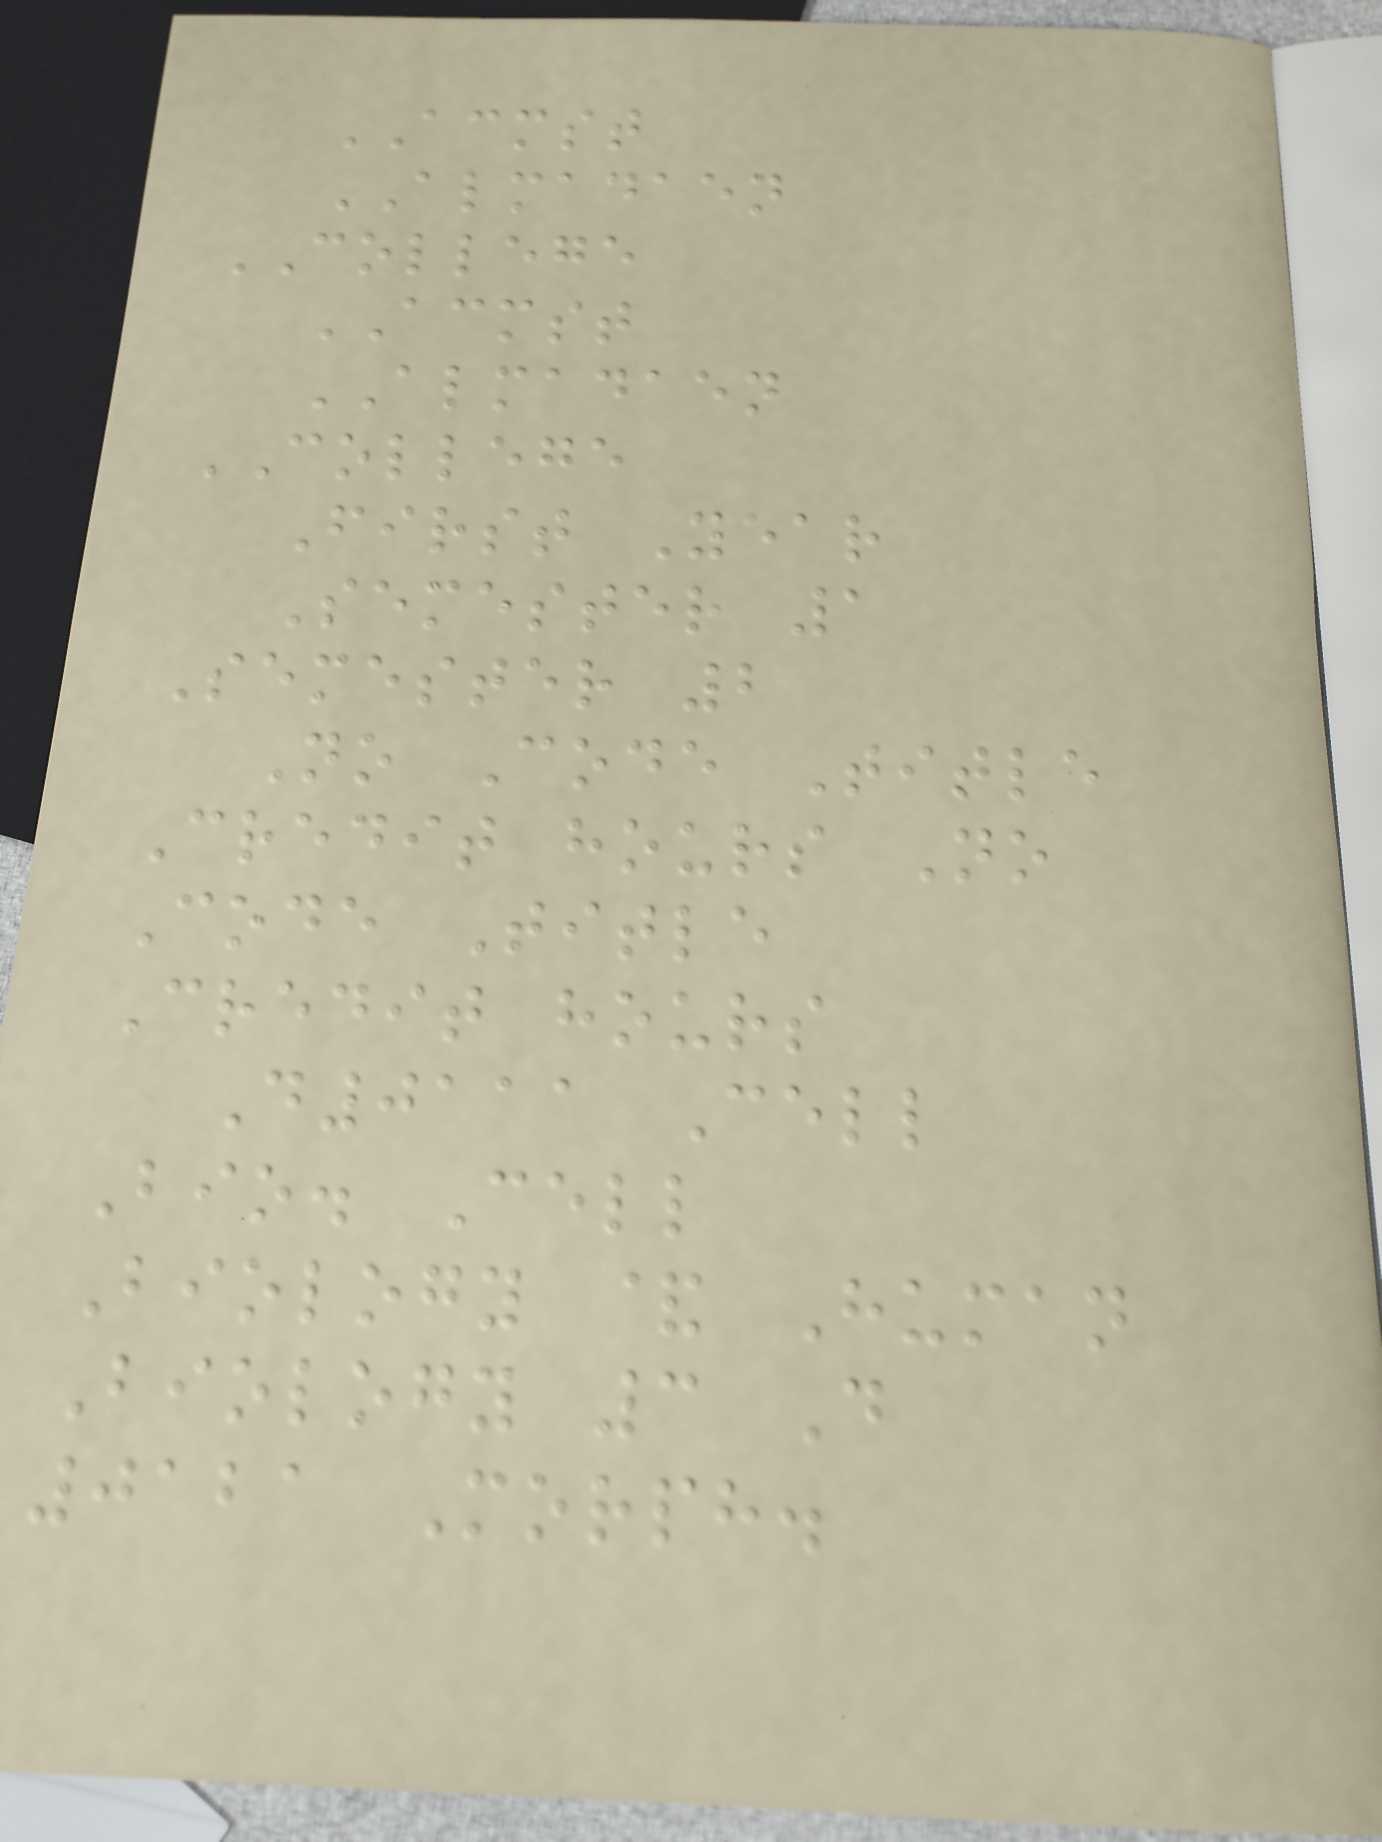ACMST
ALMADAEN
COLLEGE
ACMST
ALMADAEN
COLLEGE
First Year
Semester 1
Semester 2
No Code Title
Credit hours No
Code Title
Credit hours
D0111 Cell
Bio. Cell
Biology & Human
Biology 3 D
0121 Morph.
